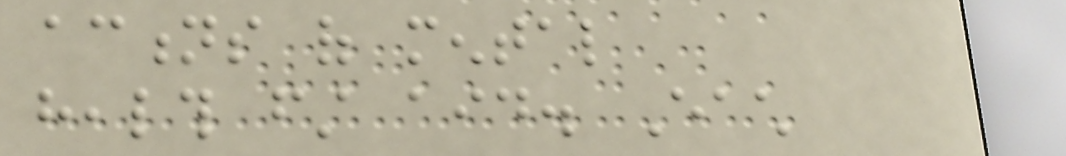actions of mental
health first aid. Each
